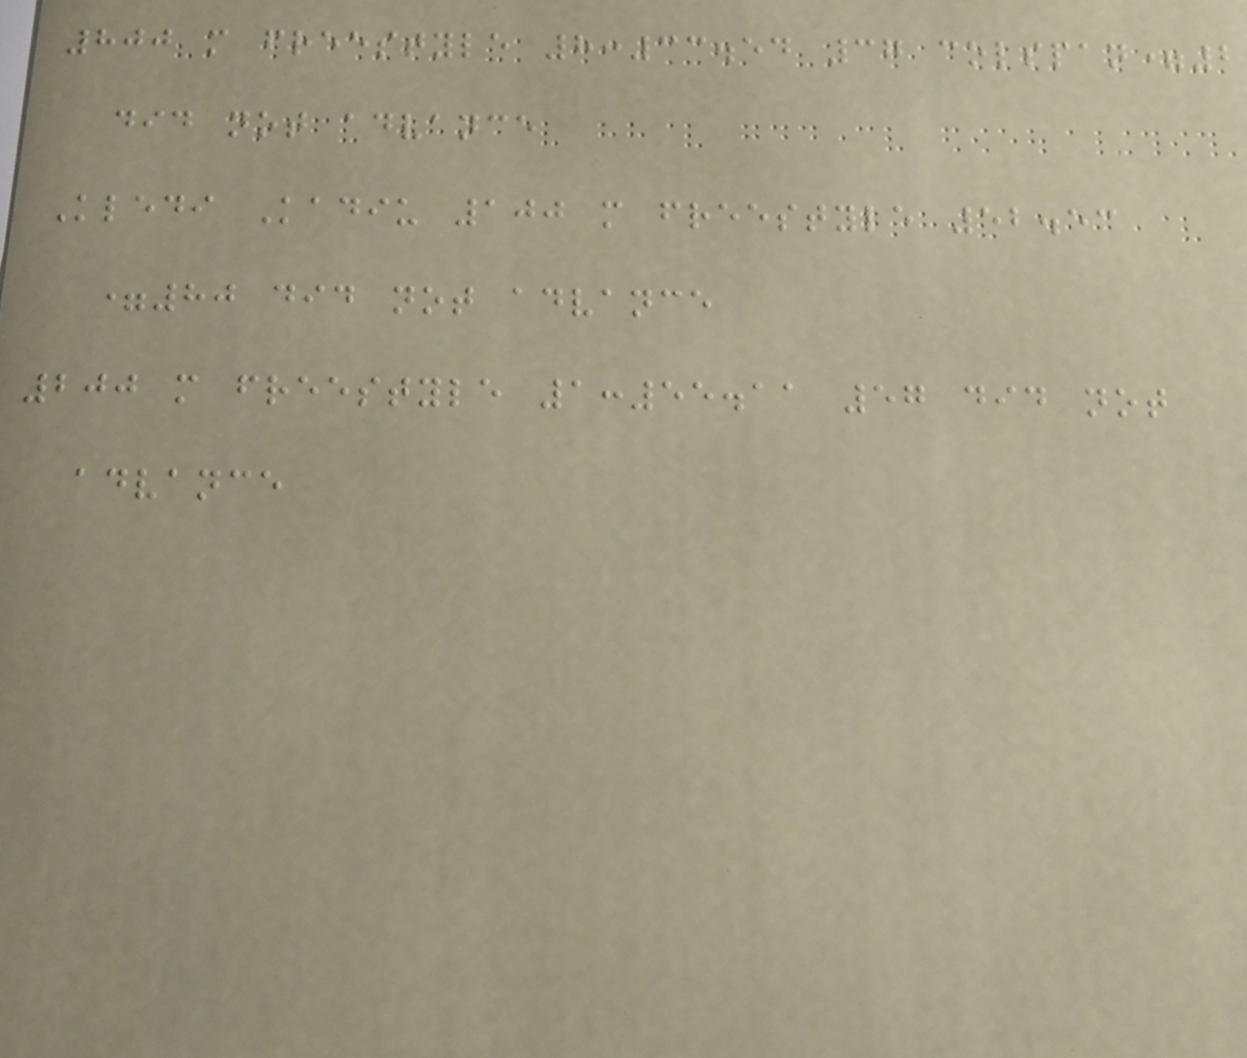800 m freestyle 8:33.54 37 colspan=2
did not advance
Kledi Kadiu 100 m freestyle 52.53
=80 did not advance
200 m freestyle 1:55.11 57 did not
advance
